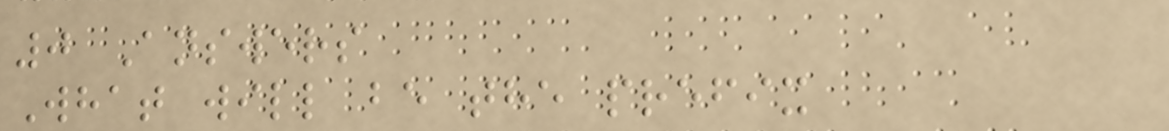0 Answers
What will be the prefix
